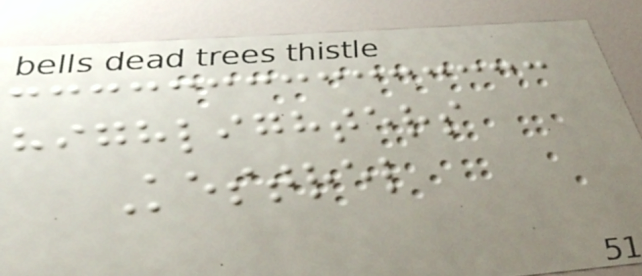highlighters
Kestrel
